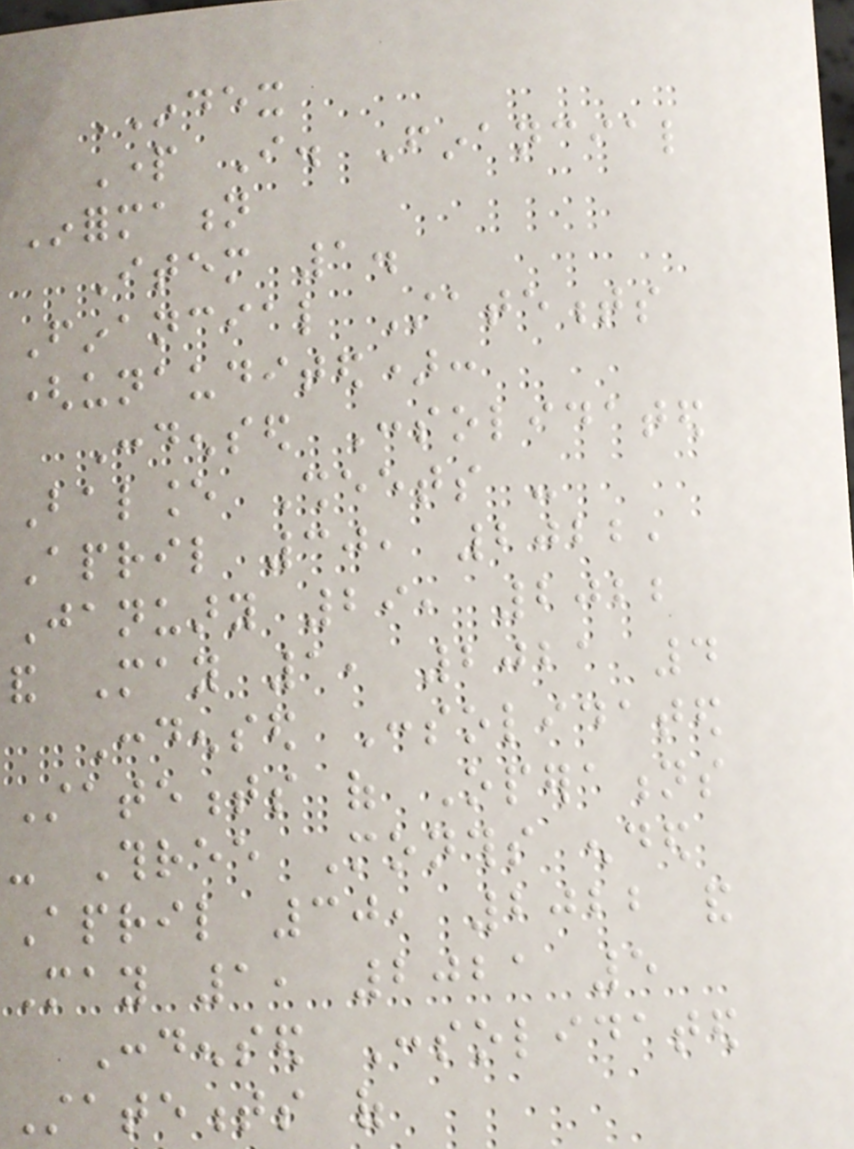INDEX
Part I. Financial
Information
Item 1.
Financial Statements
(unaudited):
Condensed Consolidated
Balance Sheets -
April 30, 2022,
January 29, 2022
and May 1, 2021 4
Condensed Consolidated
Statements of Operations
- Three Months ended
April 30, 2022 and
May 1, 2021 5
Condensed Consolidated
Statements of
